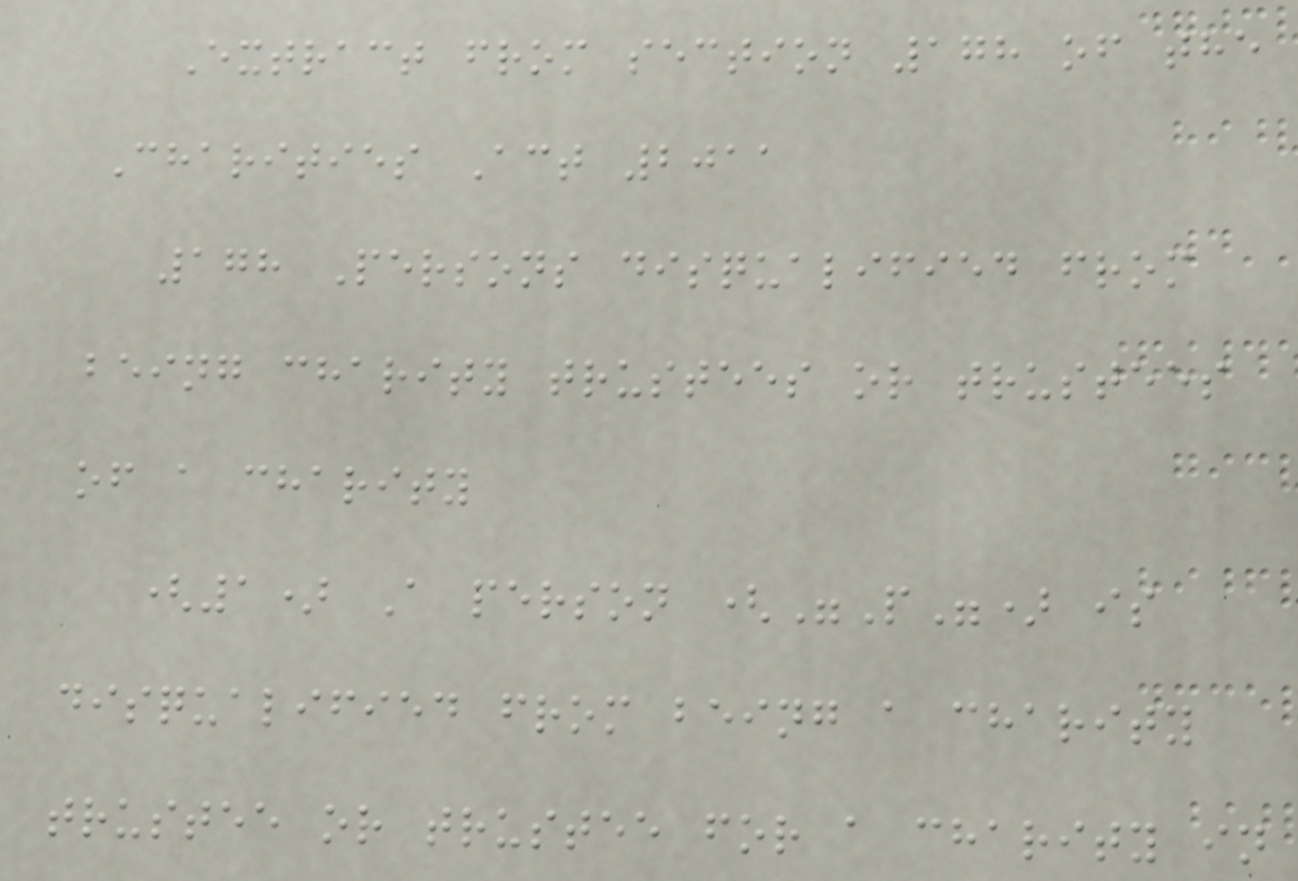Extract from section 178 of the
Charities Act 2011
178 Persons disqualified from
being charity trustees or trustees
of a charity
(1) A person ("P") is
disqualified from being a charity
trustee or trustee for a charity in
